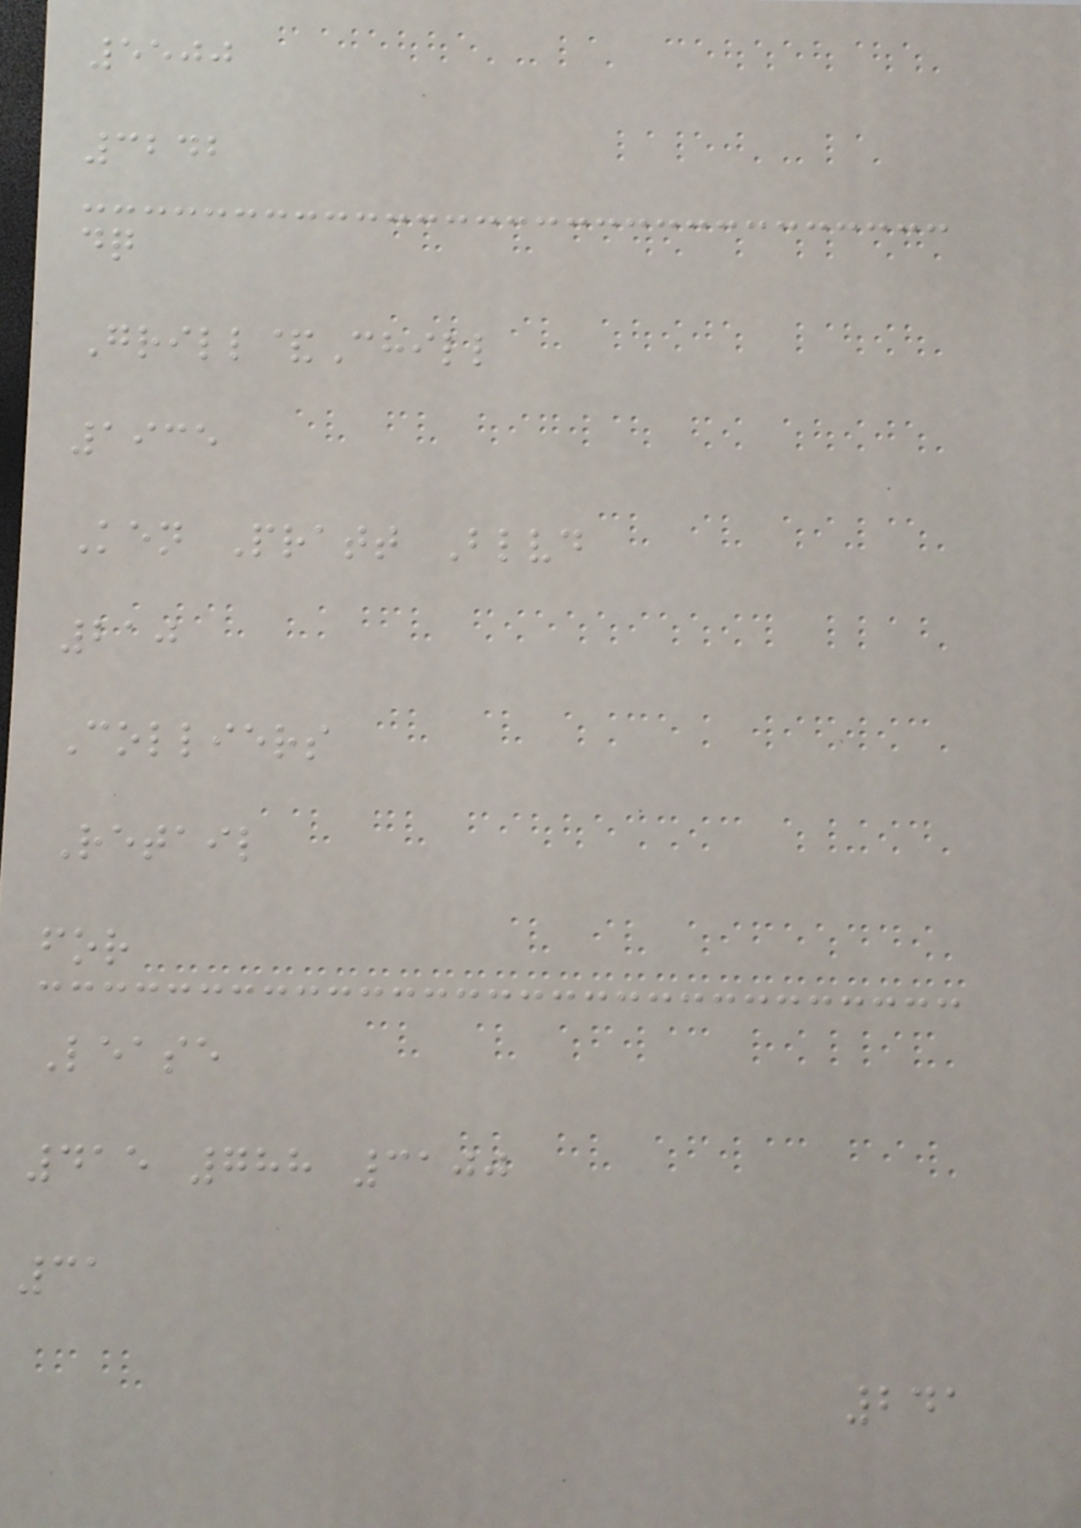5500
3242
dq
Grill&Chill
1935
Ken Pratt Blvd
210
Colliers
Retail
for
Lease
415 788 3100
31
241
